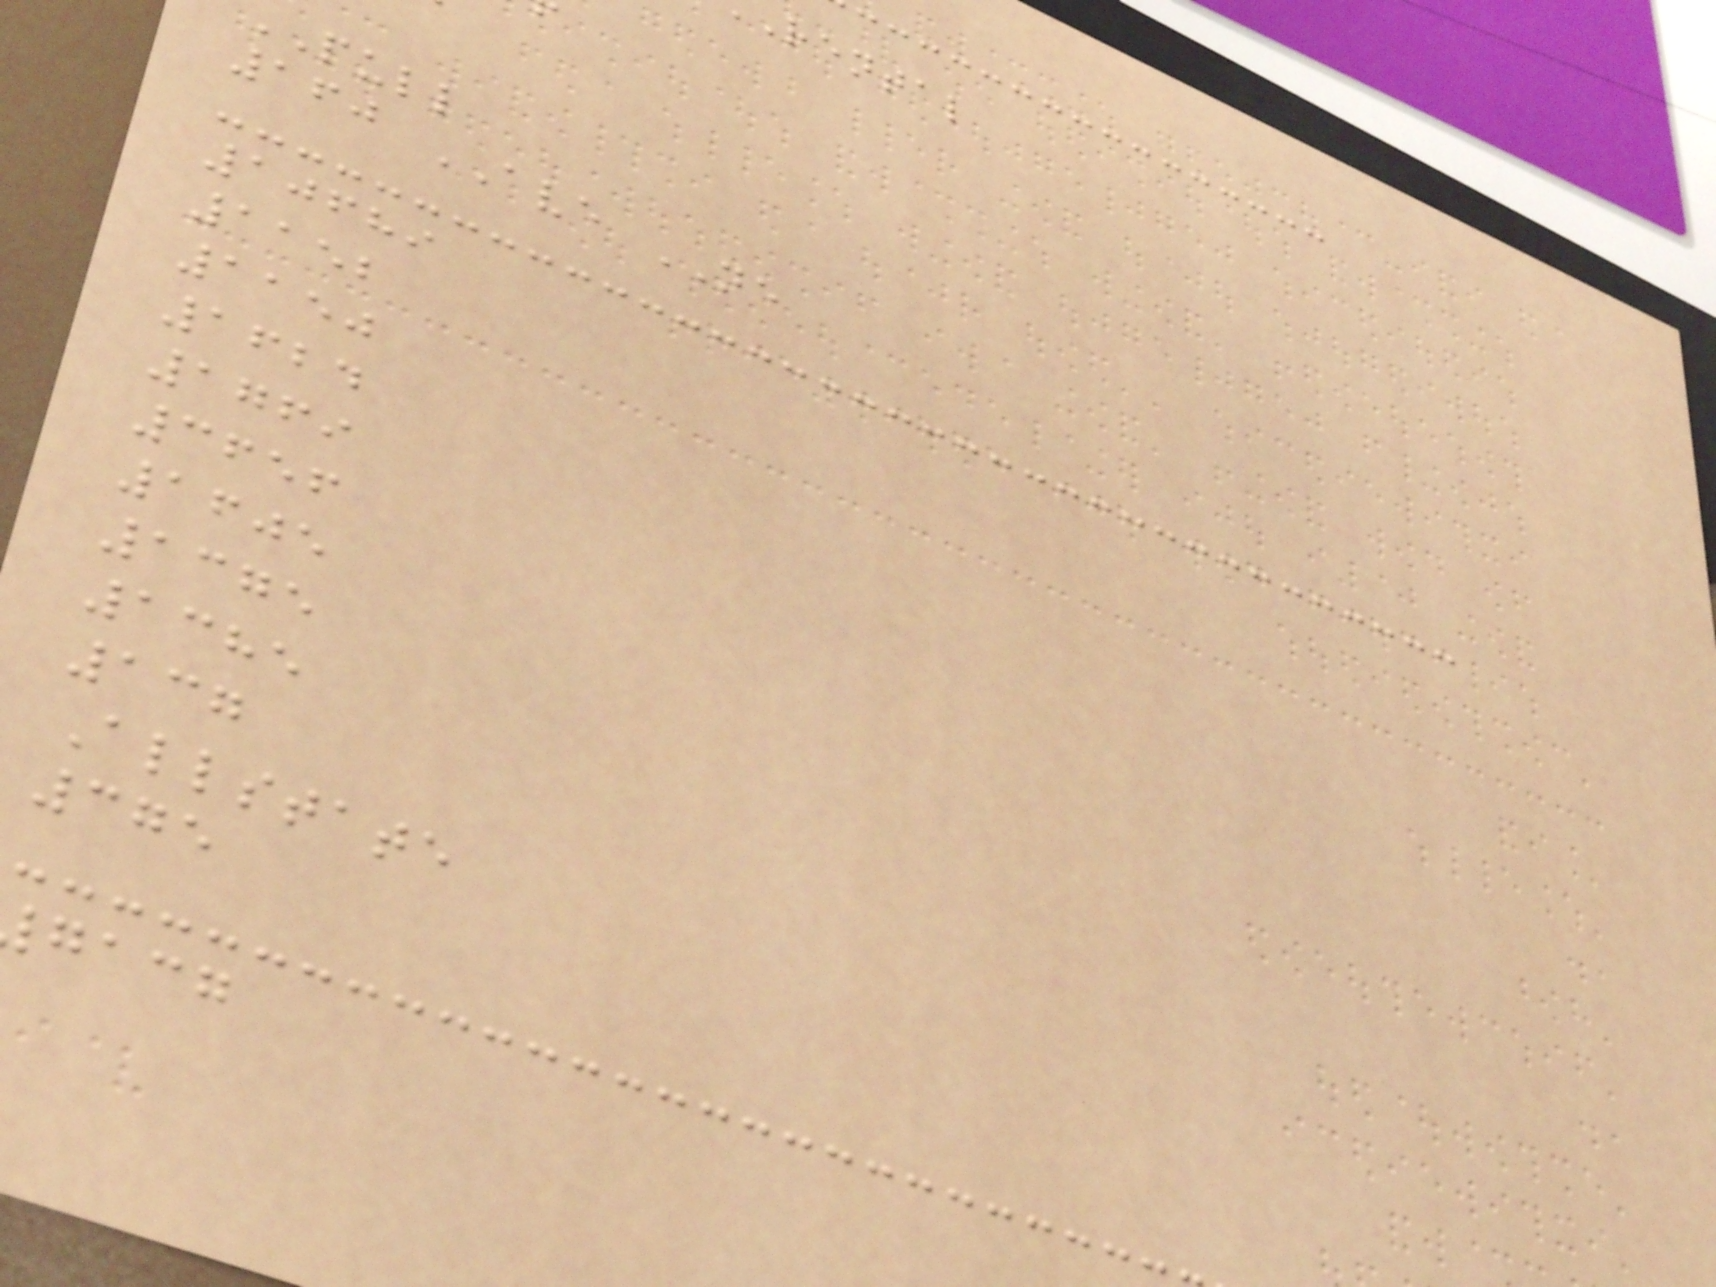rental
pull
160 AVE NE
10689
1152
1150
1624
1769
3656
1605
1375
1385
137
Allstate
375
gacg
